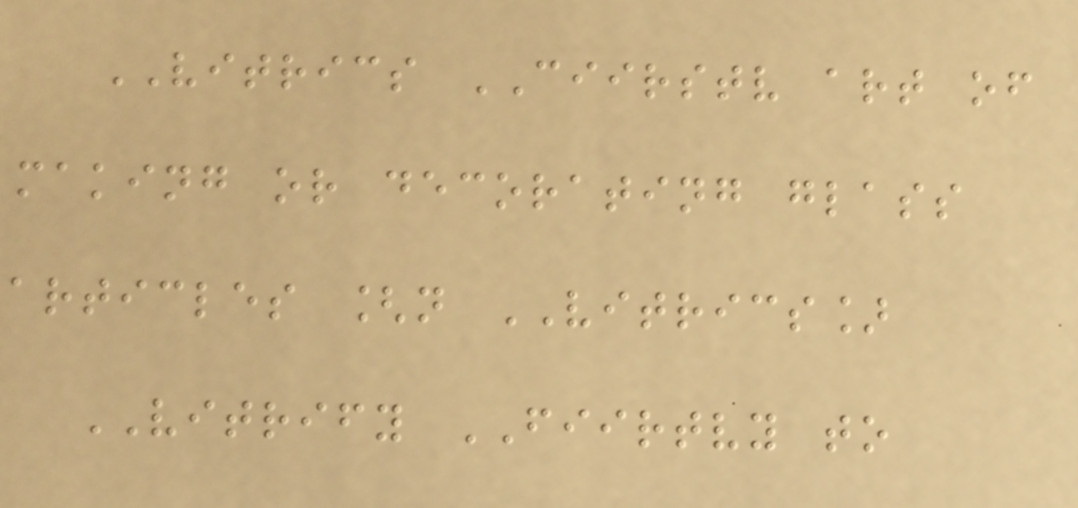VITRICS CIIRSTV art of
making or decorating glass
articles [n VITRICS]
VITRIFY FIIRTVY to
